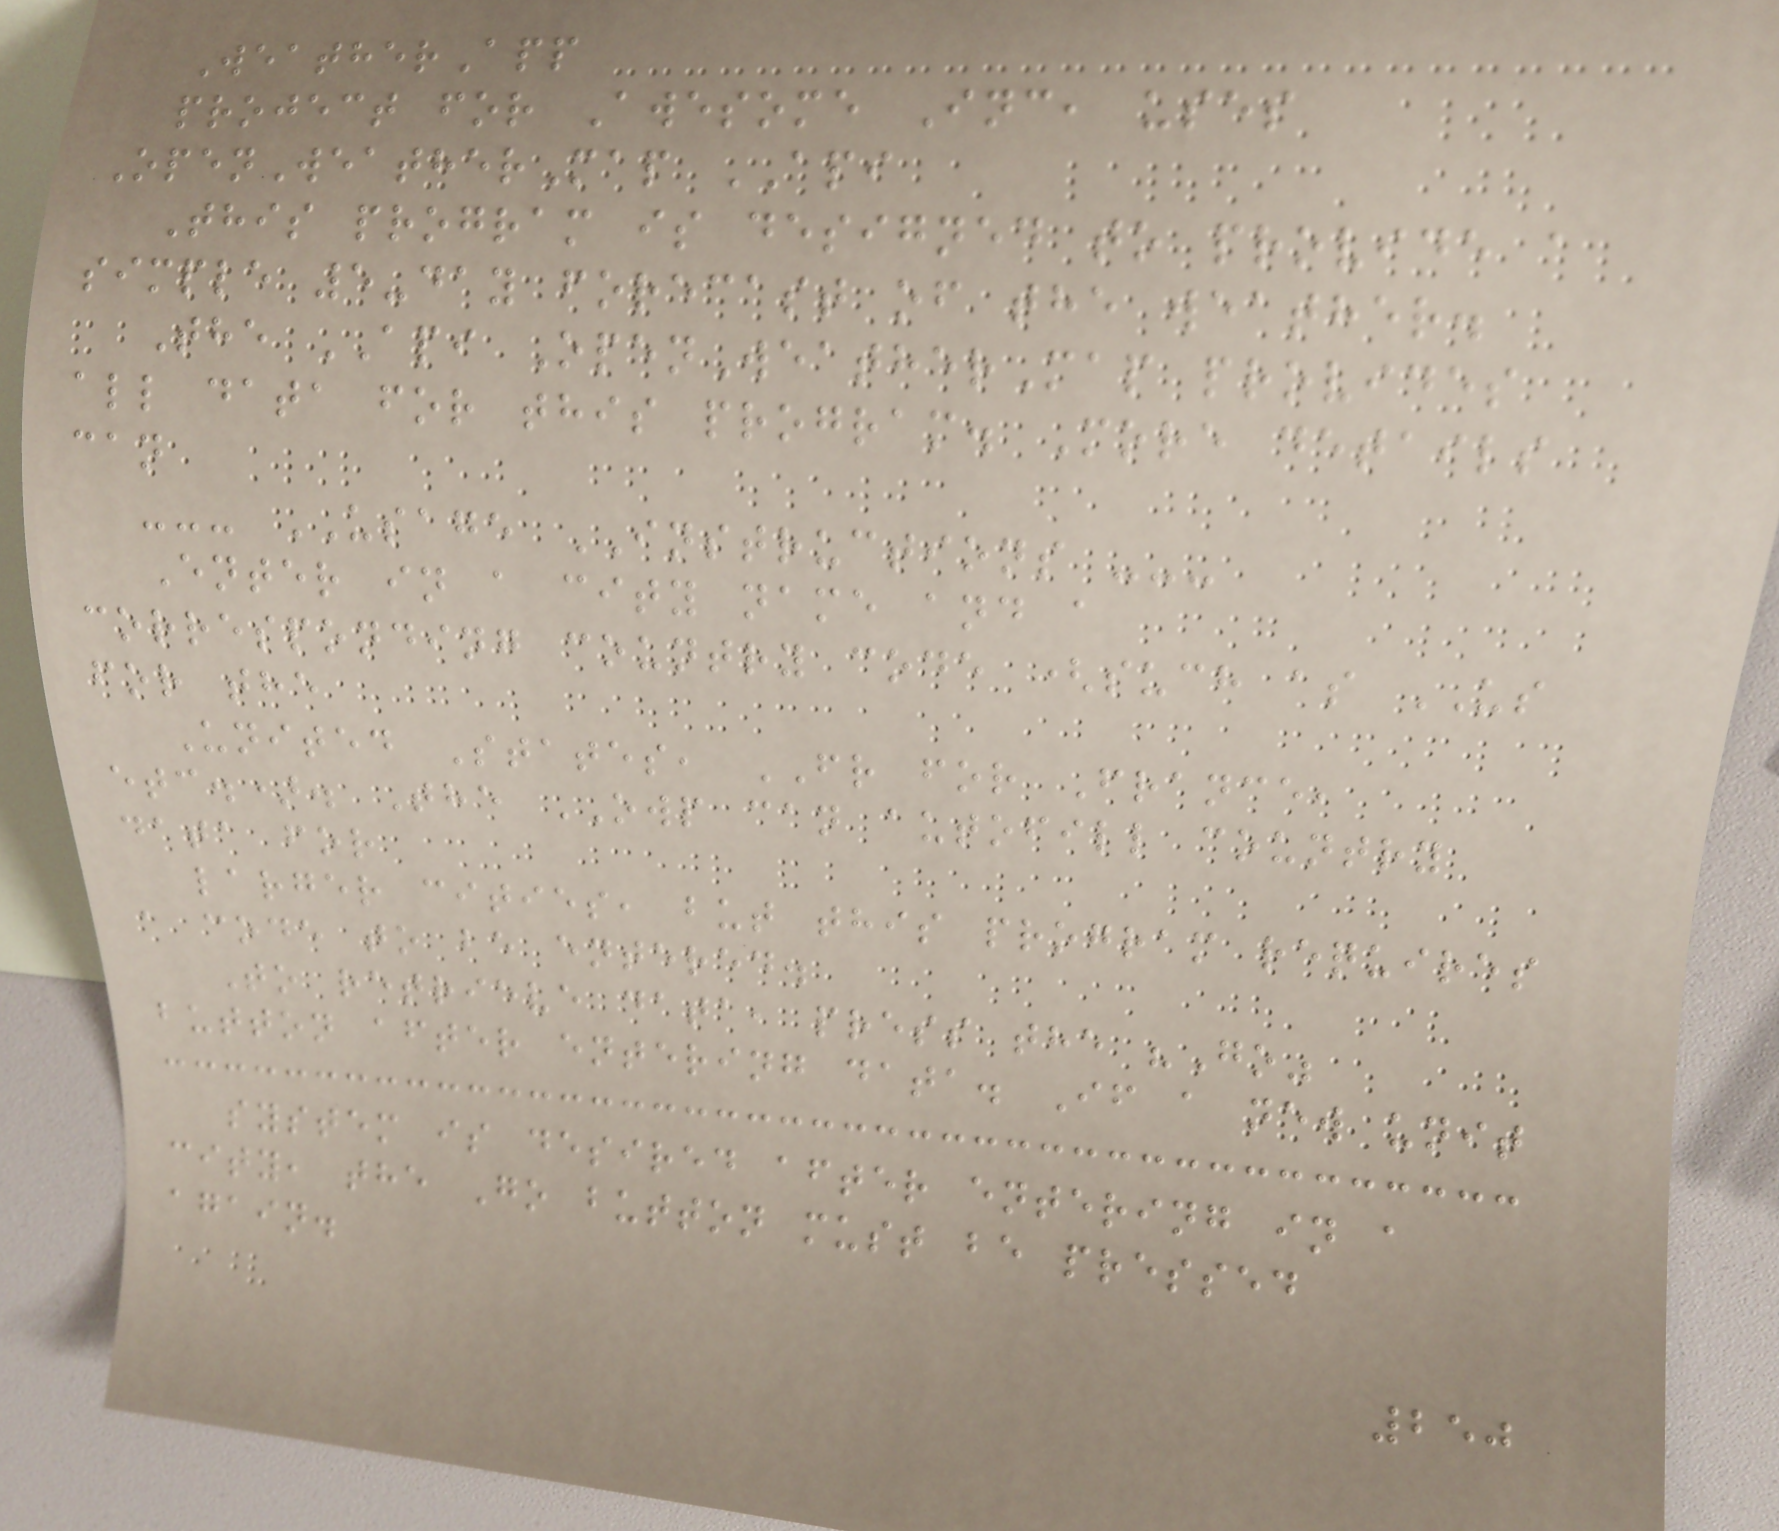WeatherApp
project for Awesome Inc, uses
OpenWeatherMap API
This program is designed to provide a
simple 5-day forecast of the weather.
The API OpenWeatherMap provides
all data for this program. More details
can
--- USAGE INSTRUCTIONS ---
Enter in a city name and a
corresponding country code (such as US
for the
United States, FR for France,
etc.). The OWP can autofill country
data for
larger cities, but this program requires
a code to be entered.
To retrieve data, press the "Go"
button after entering data. If a new unit
system is desired after entering in a
city, the Go button must be pressed
again.
250
